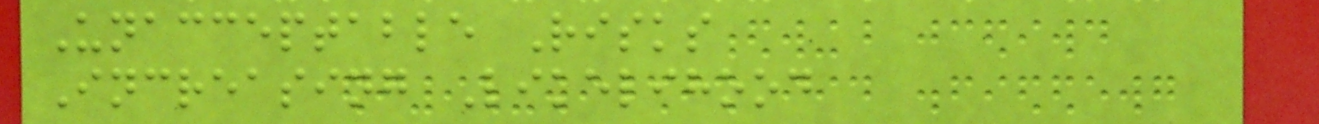Unacceptable Risks
Increasing Likelihood
